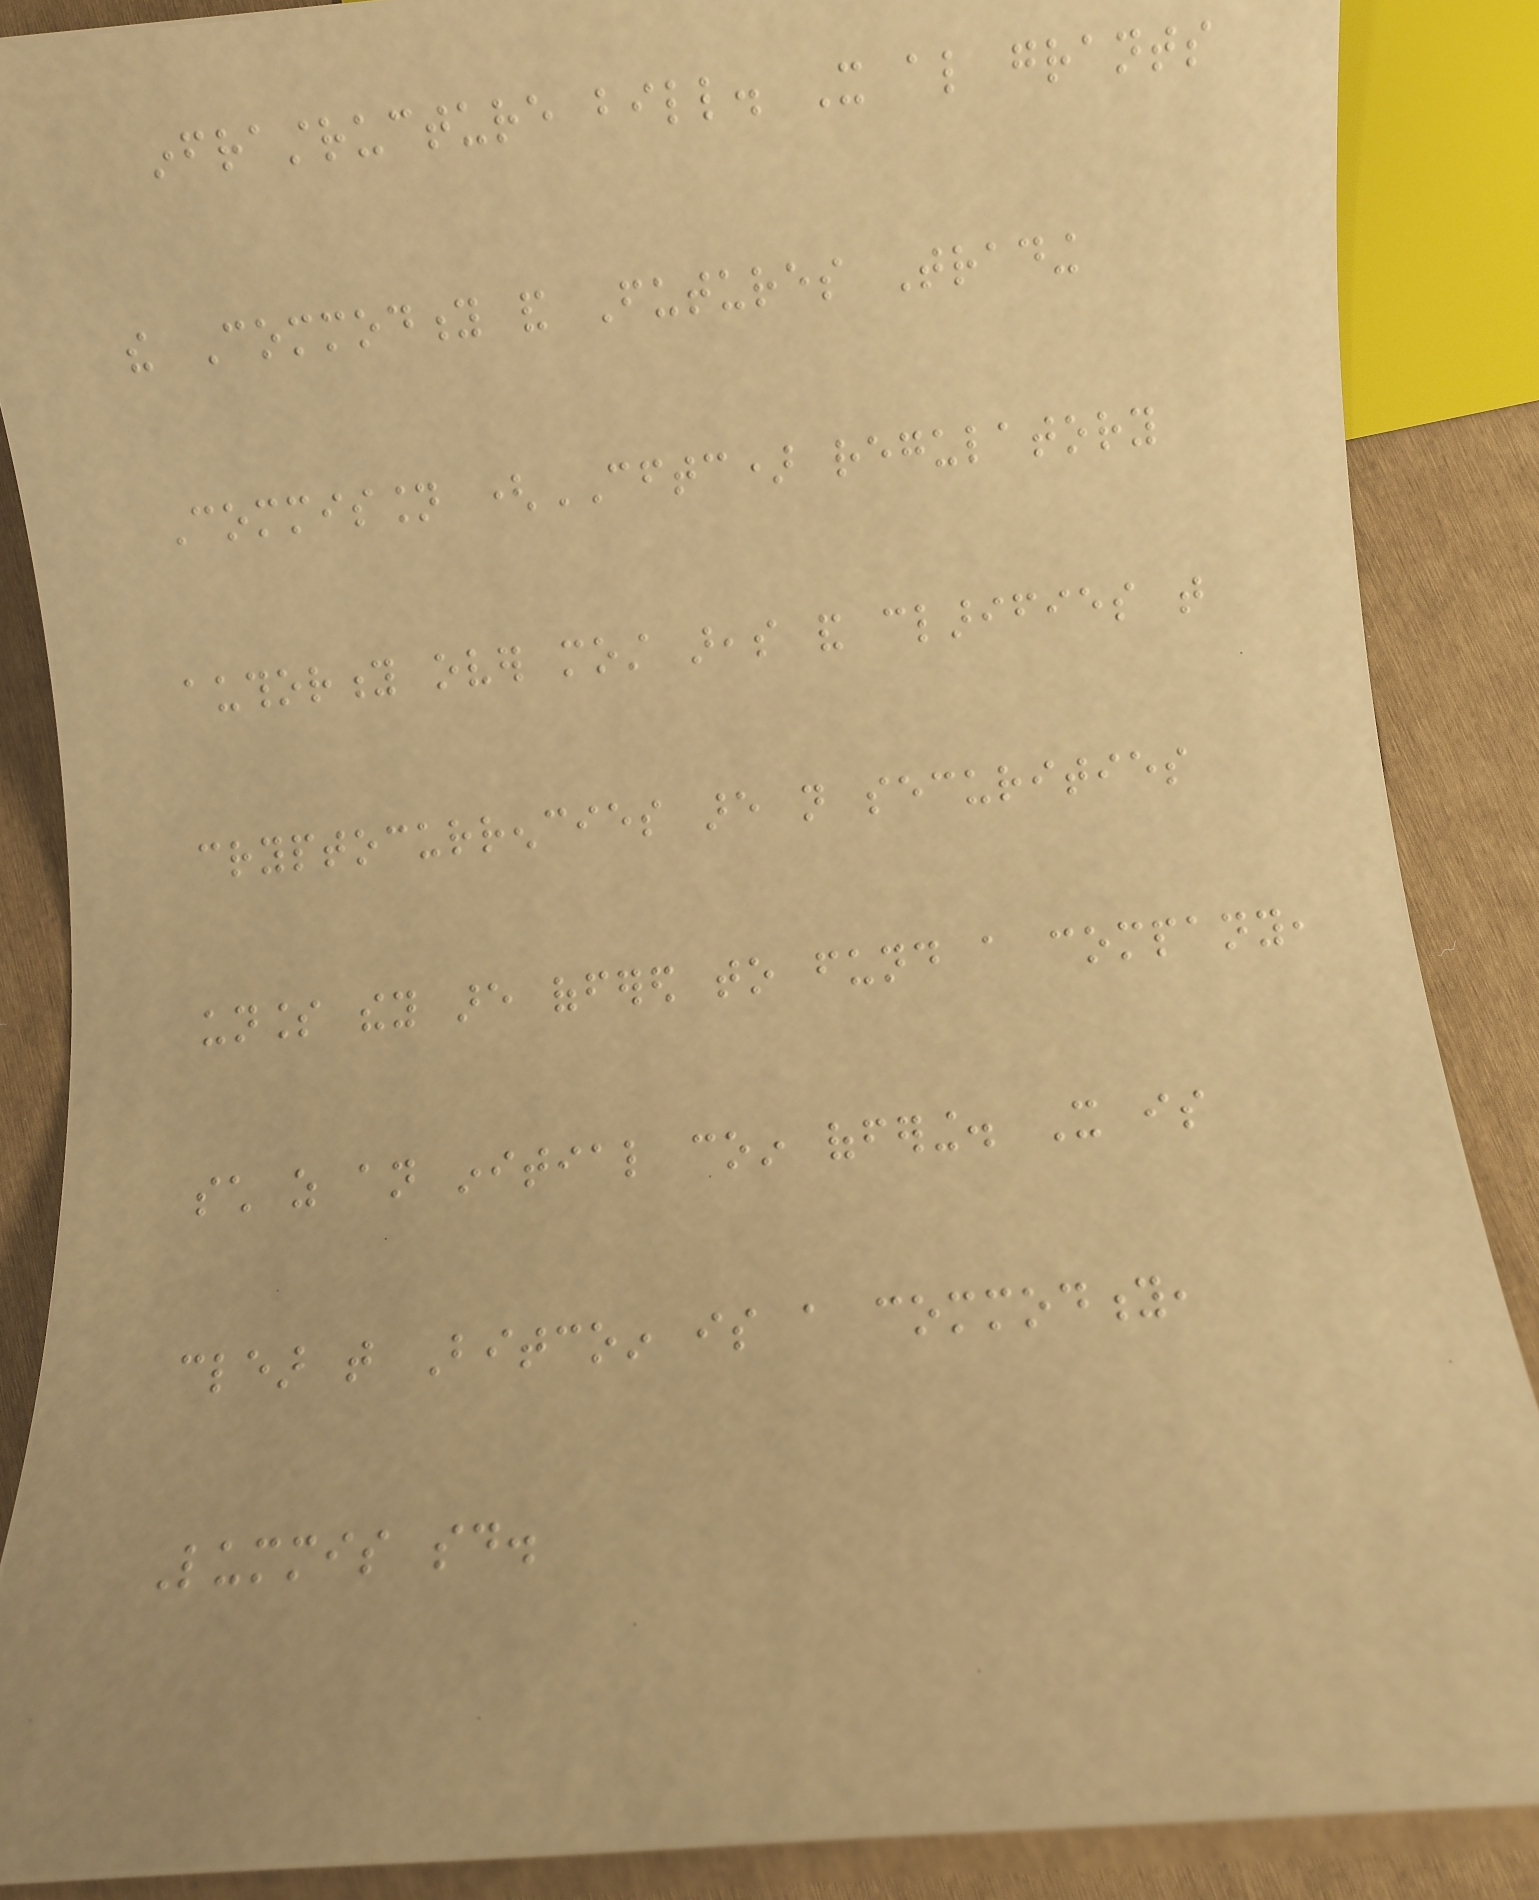infrastructure bill. It also grants
the Commodity and Futures Trading
Commission (CFTC) regulatory
authority over most areas and clarifies that
cryptocurrencies are not securities
unless they are offered to fund a company,
such as an initial coin offering. It is
clear that Bitcoin is a commodity,
Lummis said.
